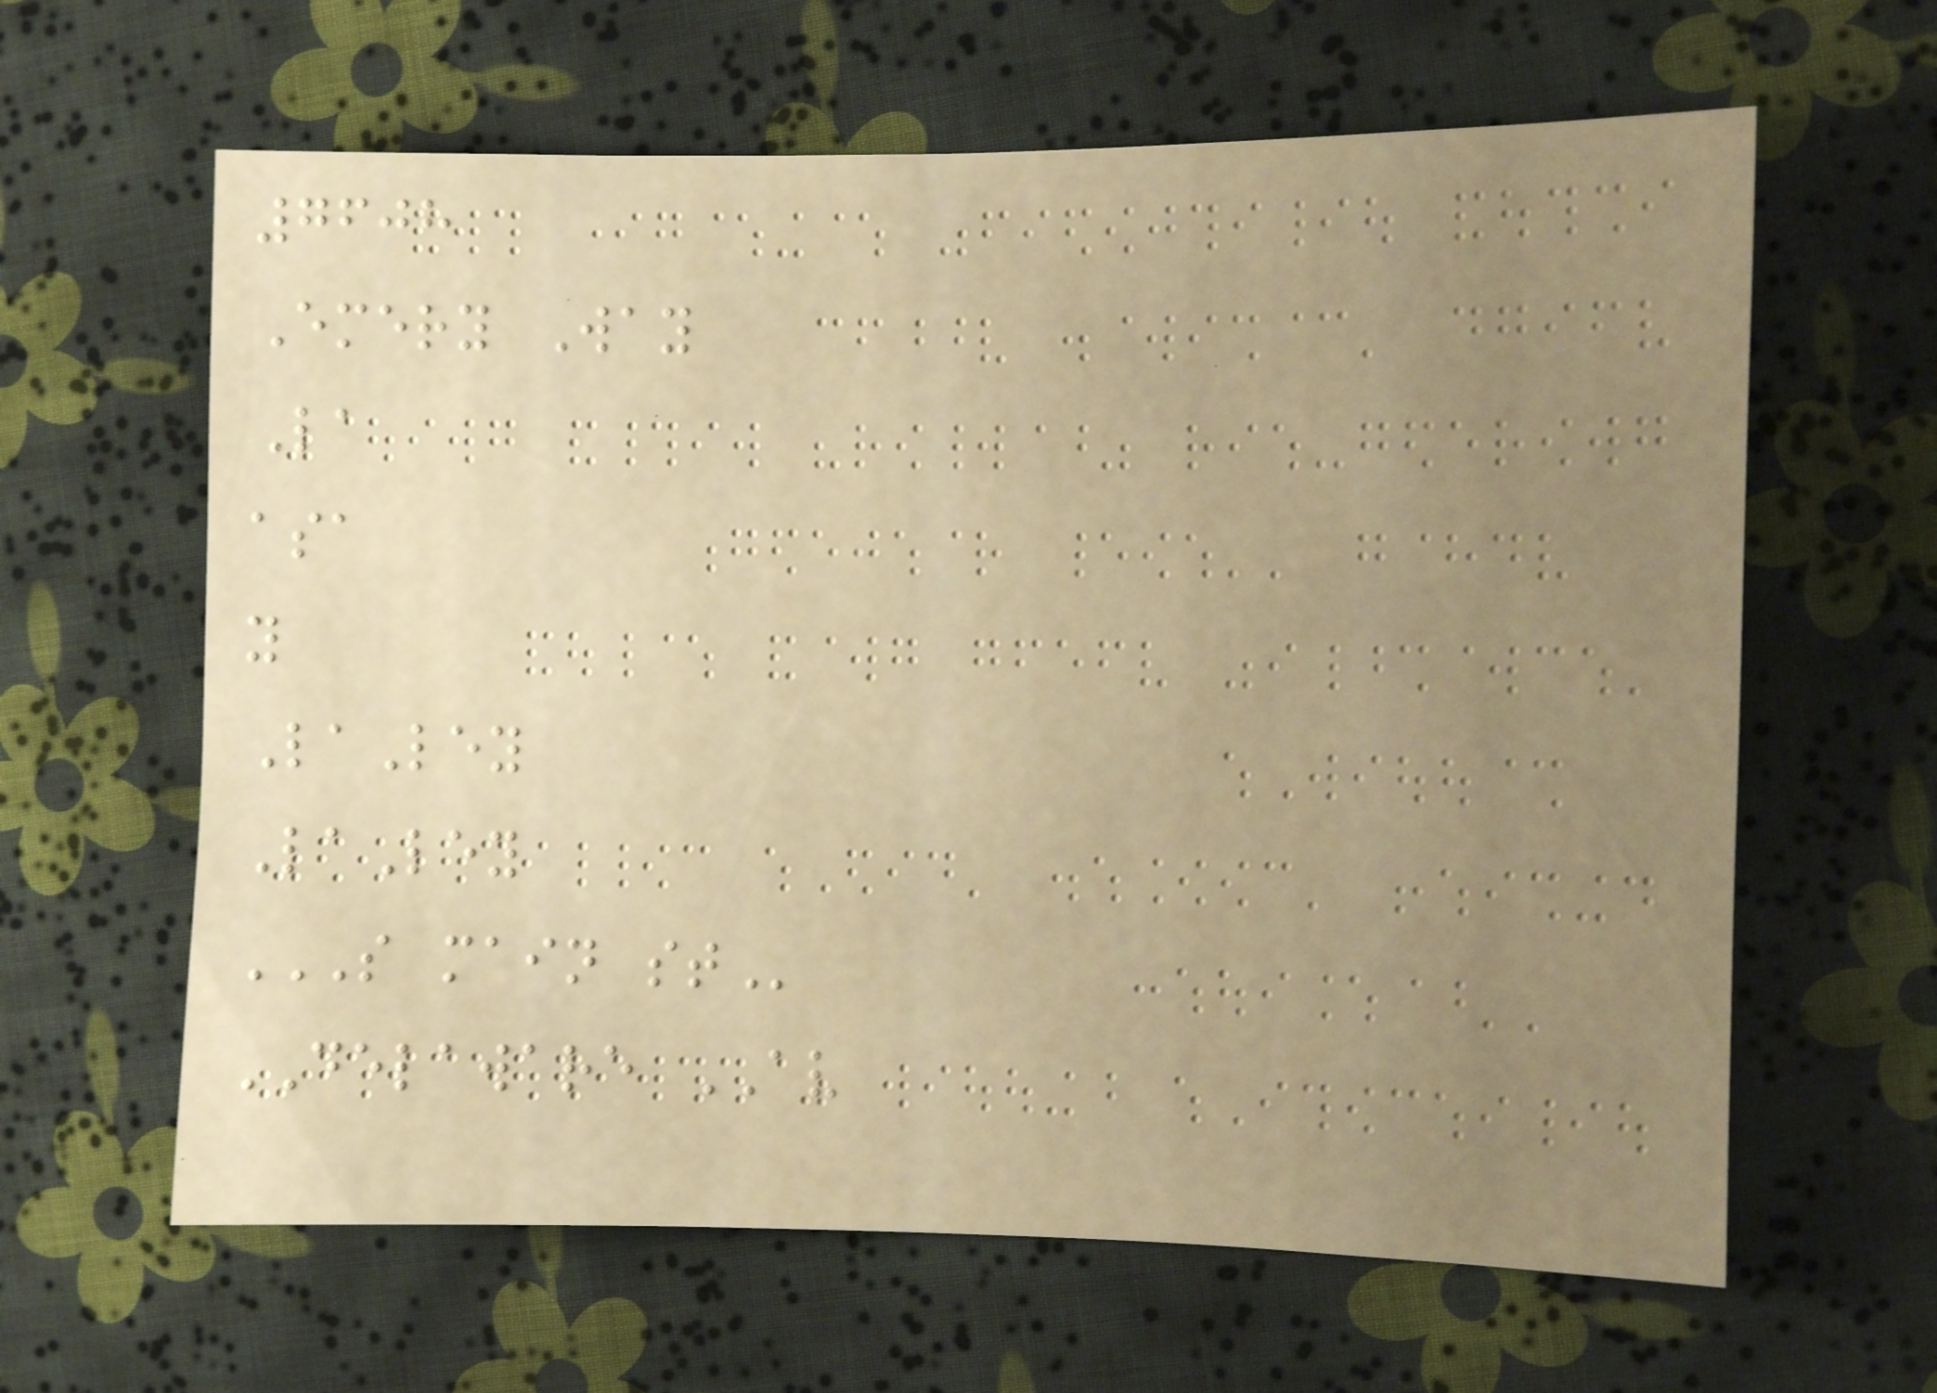7608
Emery Way
La
asa
y
LaLey
LaLey
S MAIN ST
DELAWARE AV
